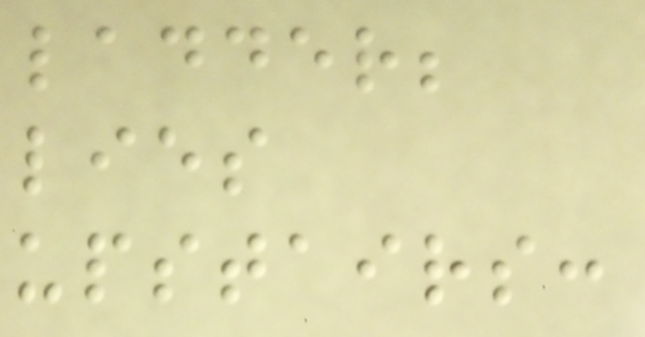ladder;
lies
upstairs:
